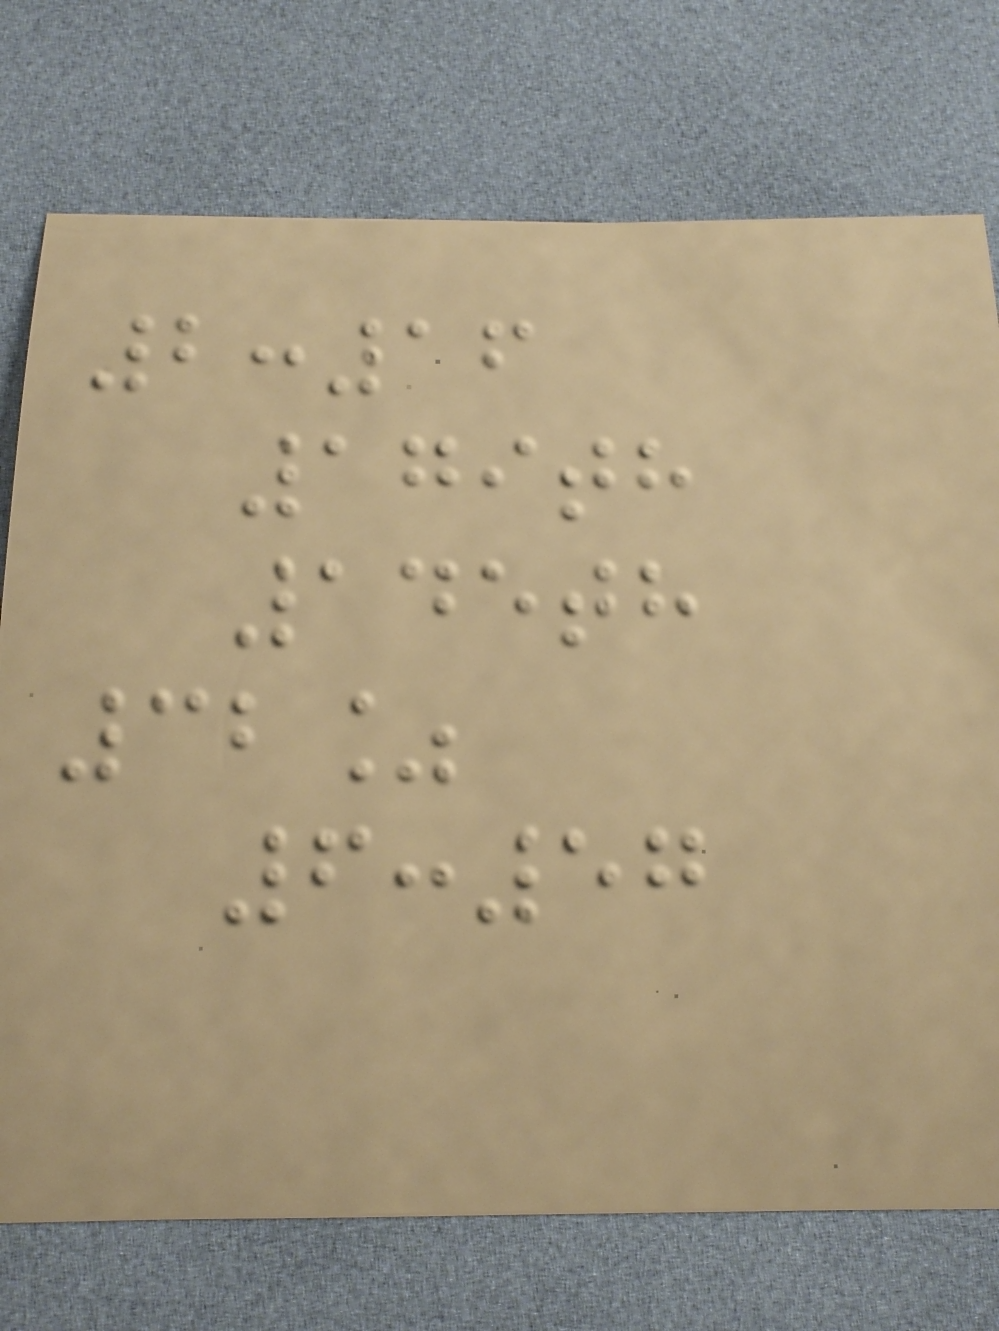2:16
179th
145th
32%
6:57
